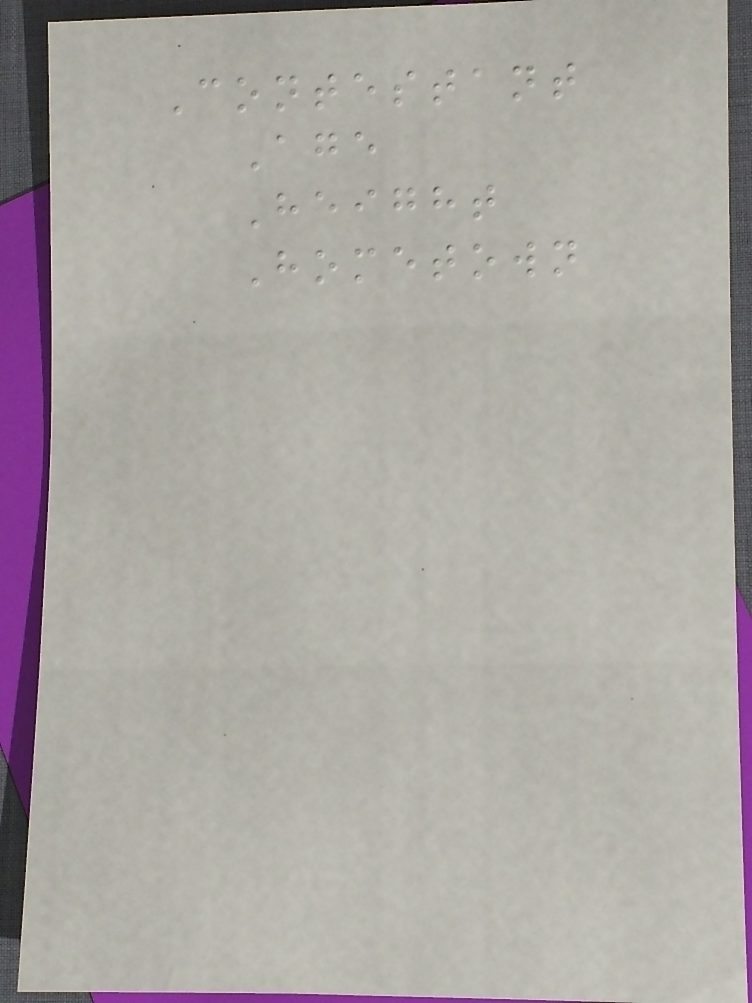Contestant
Age
Height
Hometown
